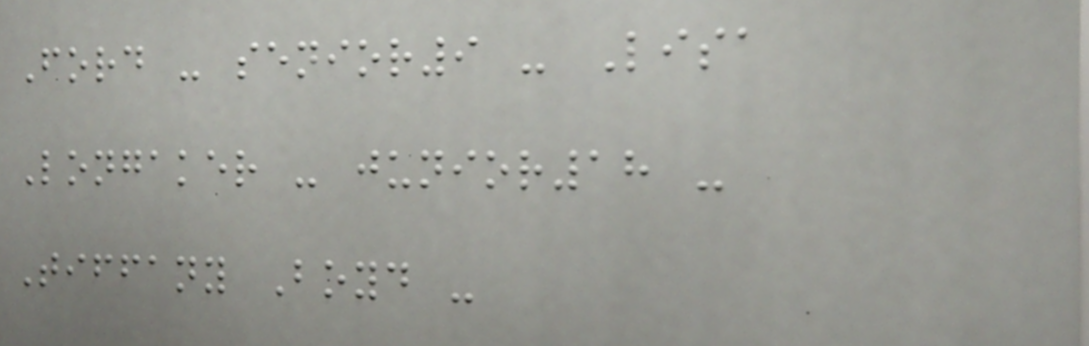Ford - senior9 - Lisa
Longaker - junior18 -
Tiffany Boyd -
